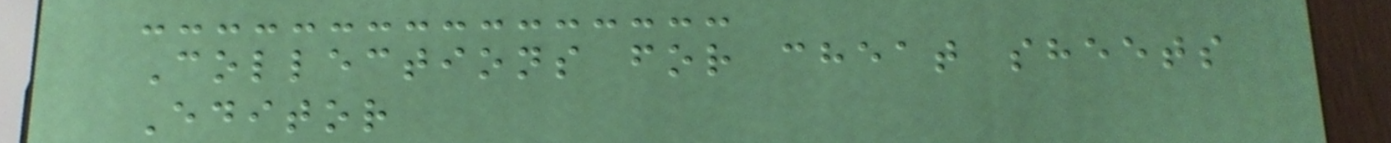Collections for cheat sheets
Editor
